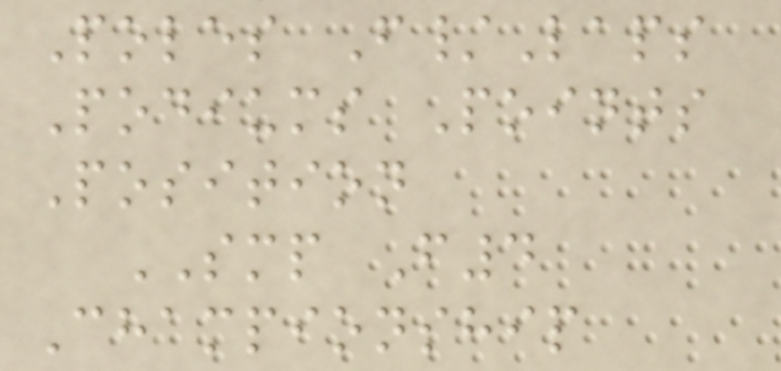Poles F/Laps
Podiums Points
Position
SMP F4
Championship
